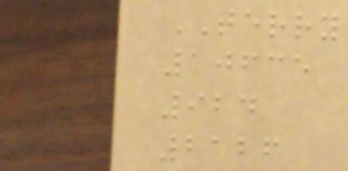TERRY
10635
924
2126
